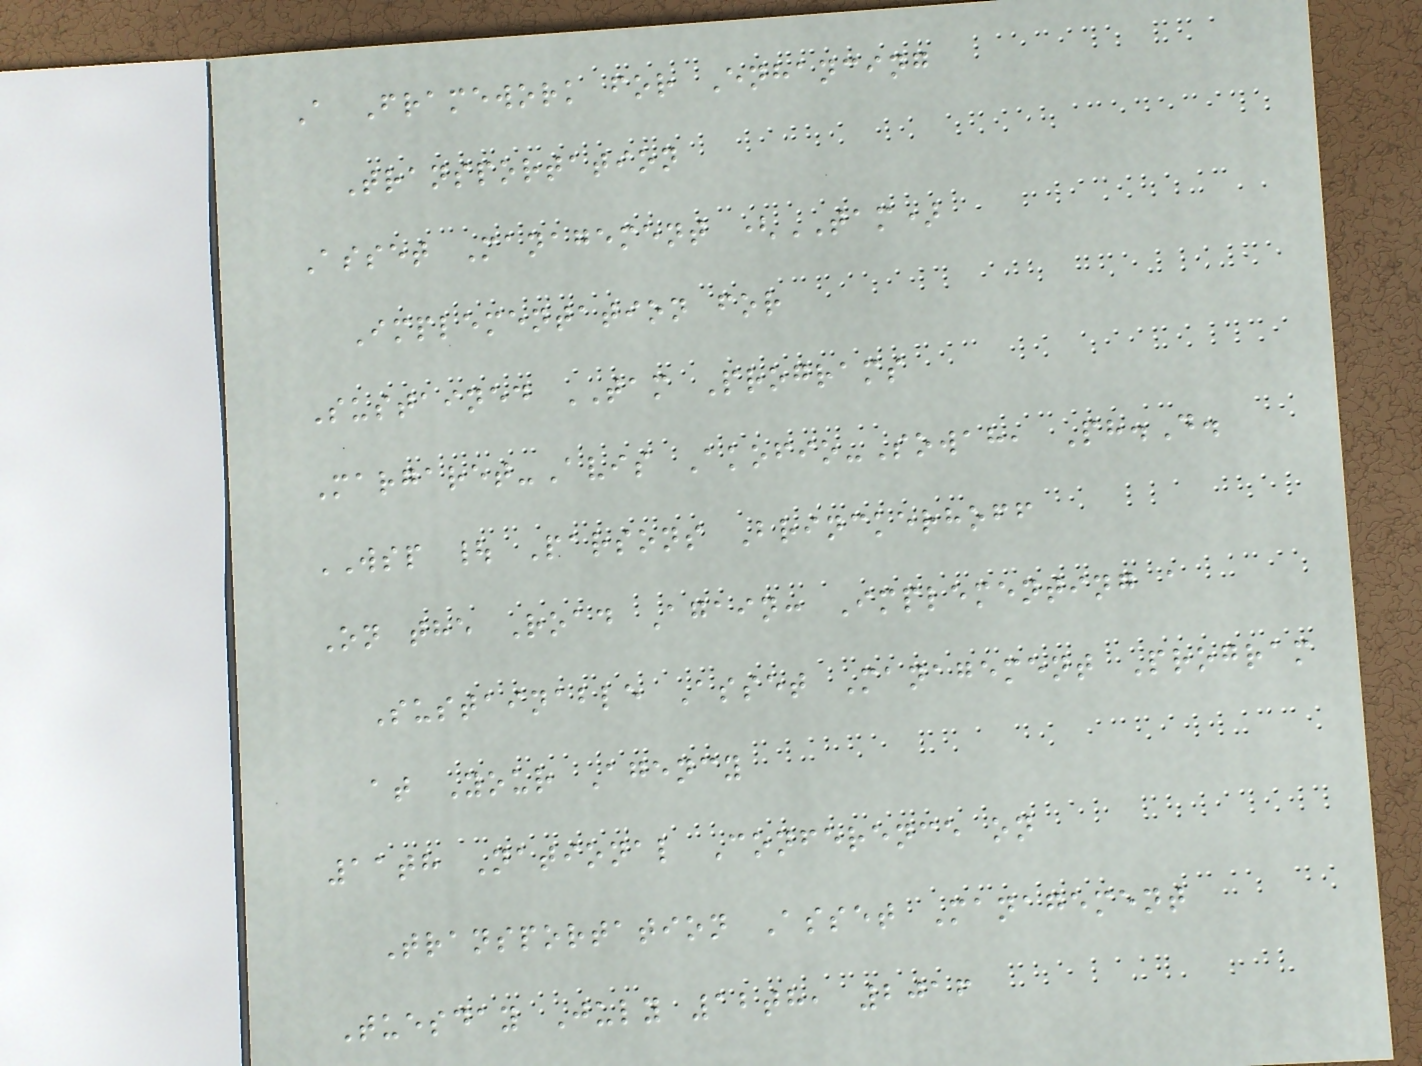A Framework for Enhancing
Transportation
Asset Management (TAM)
Implementation for
Sustained TAM Programs
Margaret-Avis Akofio-Sowah, Ph.D.
WSP | Parsons Brinckerhoff
On the Road Again: Implementing a
Sustainable Asset Management Program
at Your Agency
11th National Conference on
Transportation Asset Management
Tuesday July 12th, 2016
